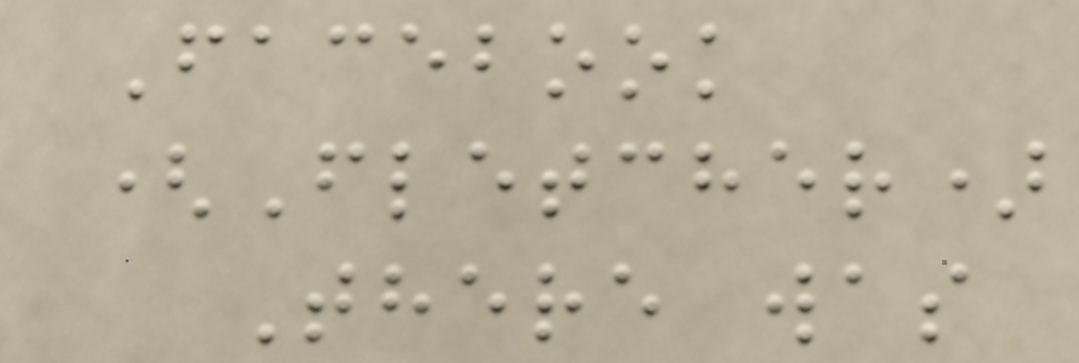Facebook
(Fletcher)
There was
